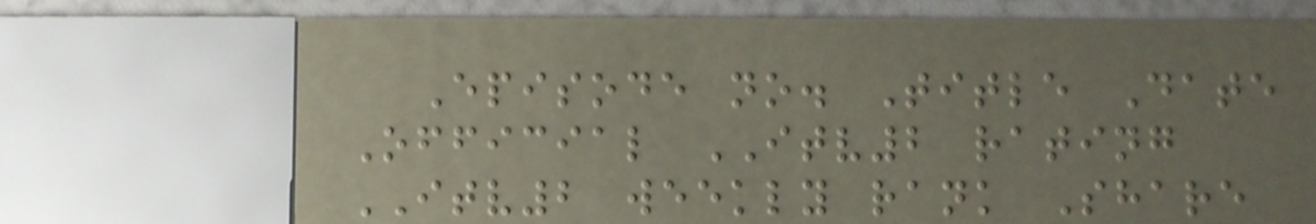Episode no. Title Date
Official ITV2 rating
ITV2 weekly rank Share
